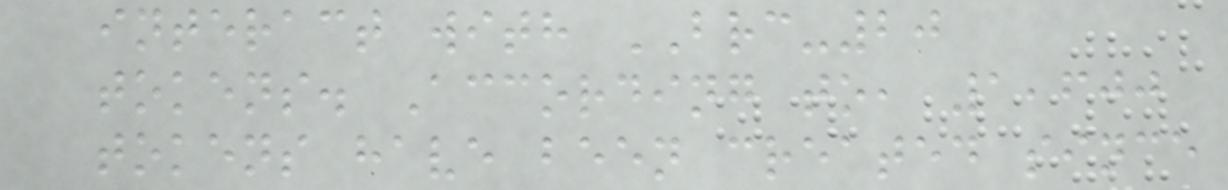interact with BRC-20
tokens. According to, 1,600
tokens have been created since
